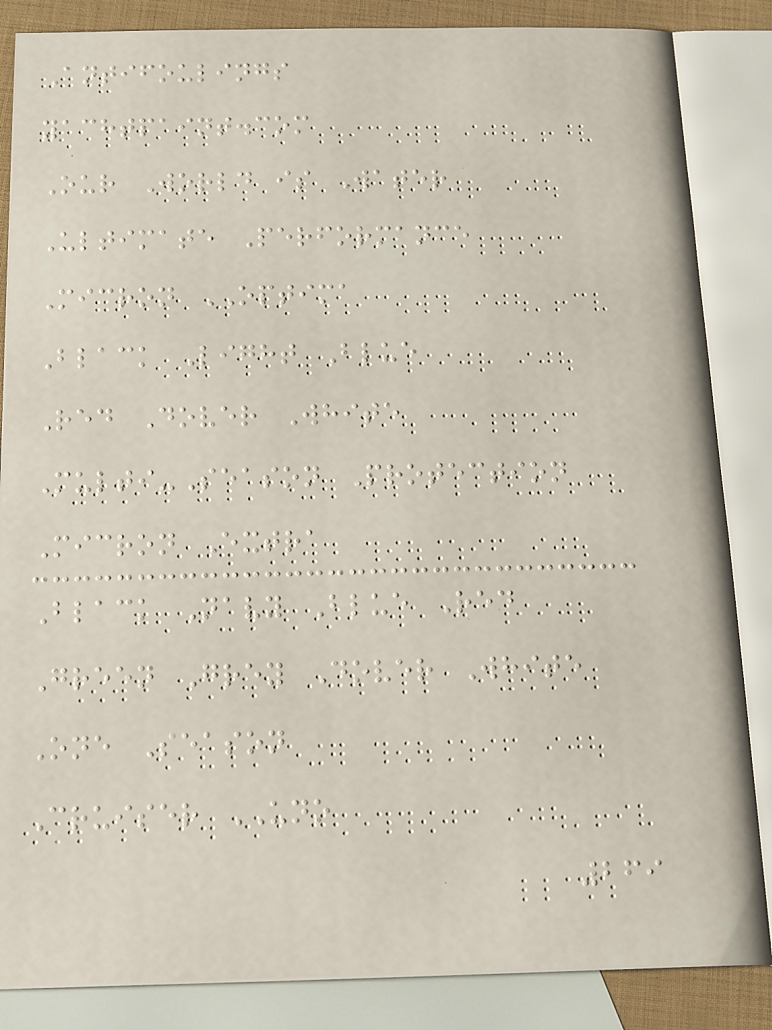Antifoulings
yachtpaint.com
Our World is Water
Ultimate Performance
Micron OPTIMA
Black Light Blue
Red Dover White
Multi-Season Protection
Micron Extra
Black Navy Blue Red
Green Grey Dover White
One Season
Cruiser UNO
269
